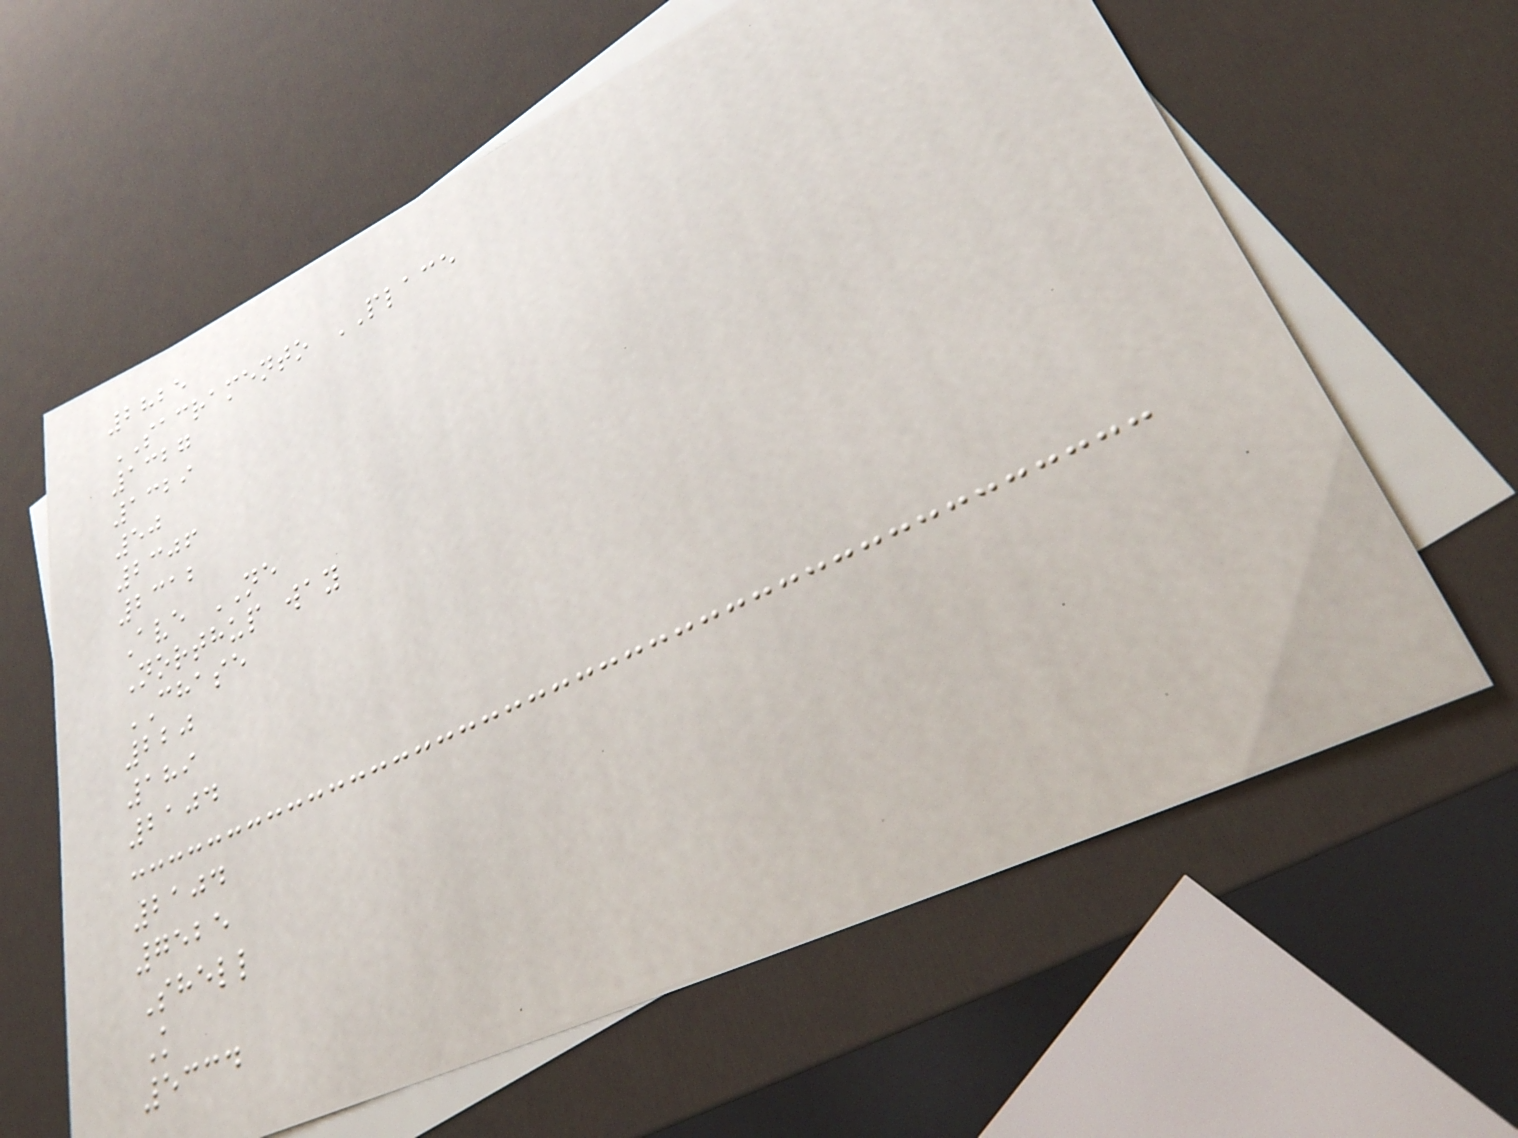2825
SACRAMENTO PLACE
1327
1329
50
2306
2312
Ave NE
Northup way
CHASE
220
189
2104
2104
7525
Shell
K
5334
